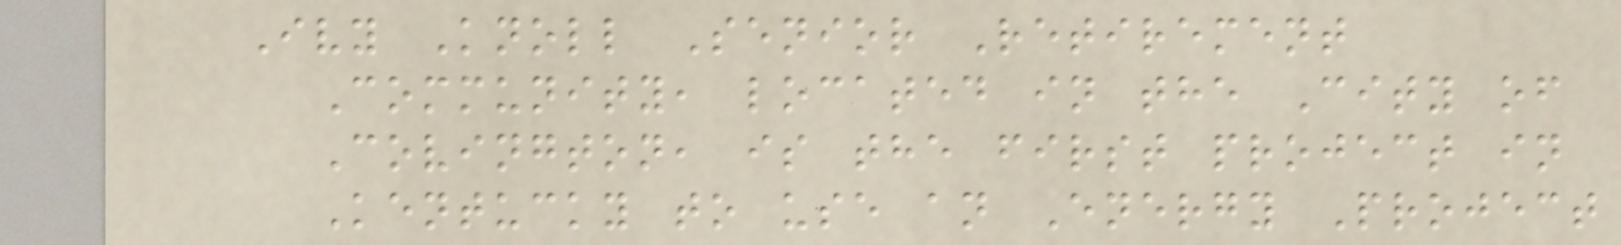Ivy Knoll Senior Retirement
Community, located in the City of
Covington, is the first project in
Kentucky to use an Energy Project
